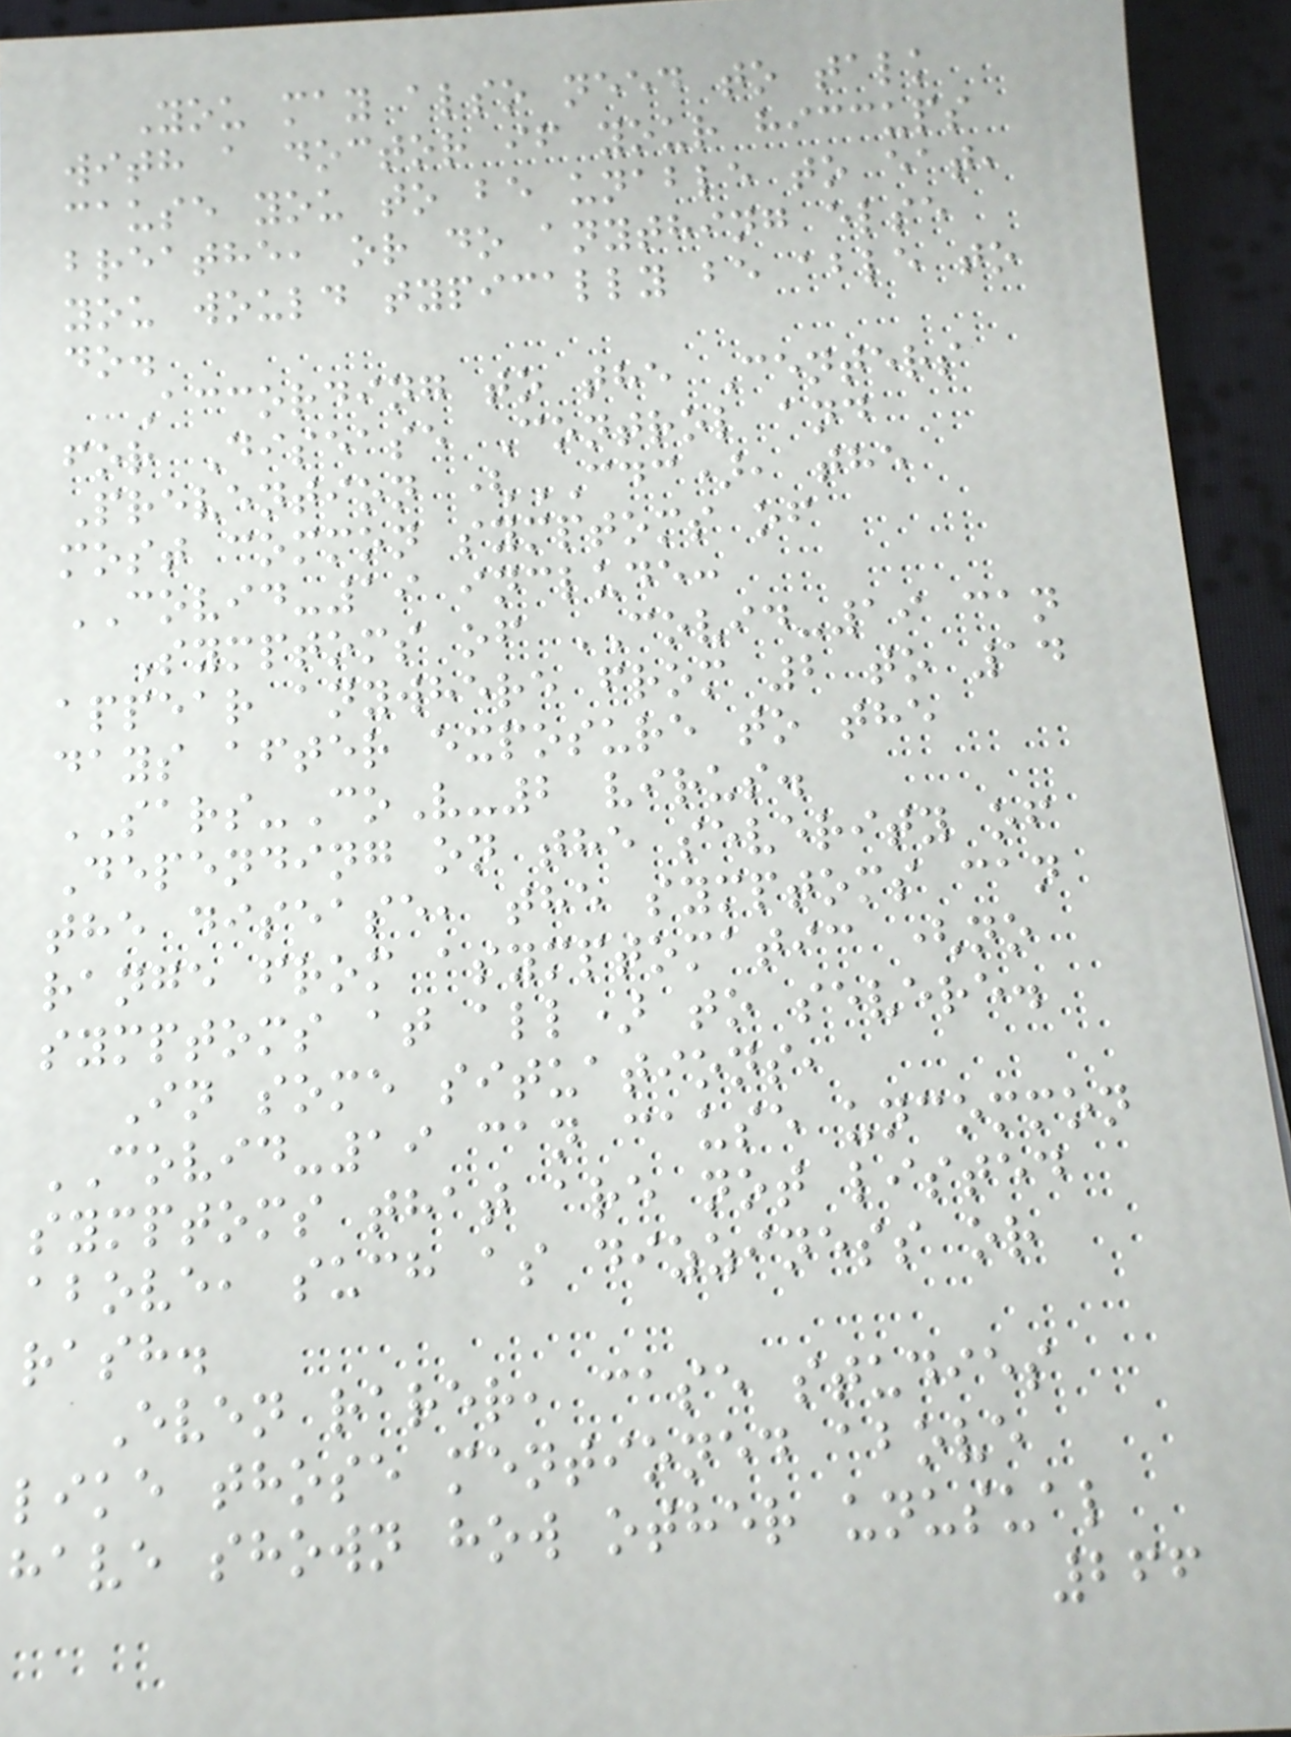You may also need to talk
with a doctor if your hiccups
cause you to be unable to eat,
breathe, or do anything else
you would typically be able to
do.
According to the Centers
for Disease Control and
Prevention (CDC), the
most common symptoms of
COVID-19 include:
Symptoms of COVID-19 can
appear anywhere from 2 to 14
days after exposure to the
SARS-CoV-2 virus.
Depending on the severity of
the disease, the symptoms can
range from asymptomatic (no
symptoms at all) to severe.
In some situations,
COVID-19 can cause uncommon
symptoms that are not listed
above, such as dizziness or
rash.
Even rarer, case studies
like those mentioned above
have shown how other unusual
266
